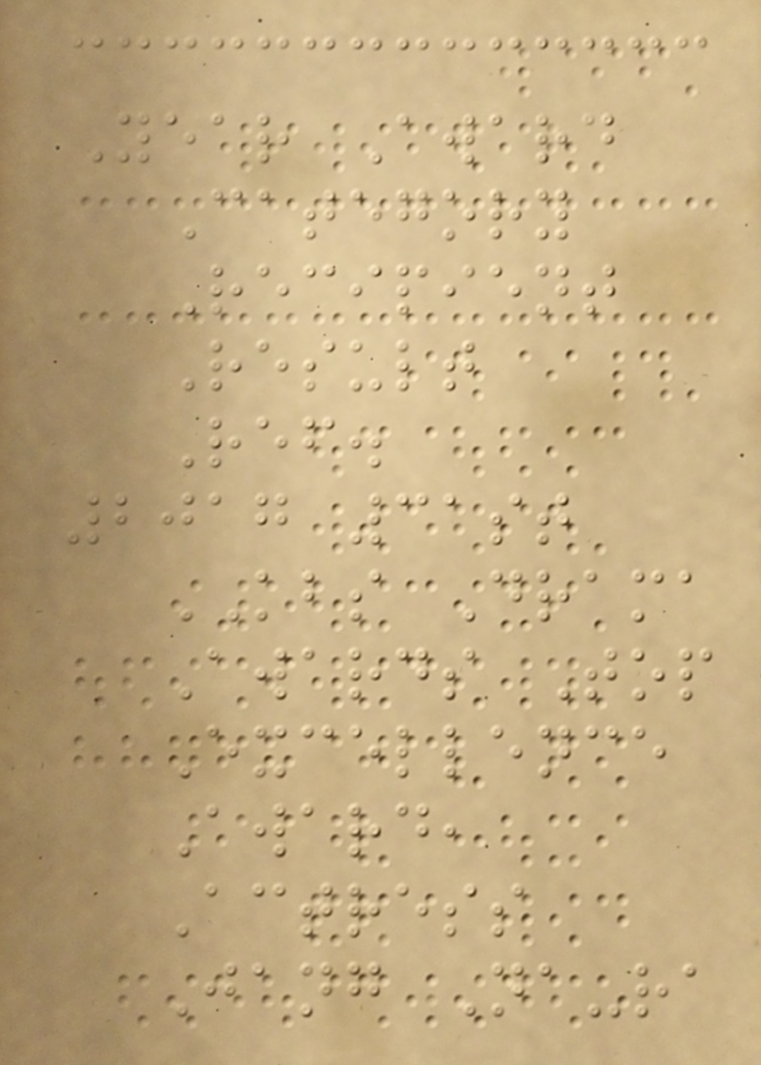Year Award
Category
Recipient
Result
Ref.
2017 31st
KBS Drama
Awards Top
Excellence
Award,
Actress
Jang Na-ra
